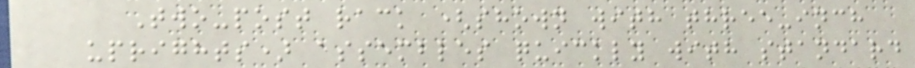Two-post rack (shown with three-inch
uprights) assembles quickly with standard
